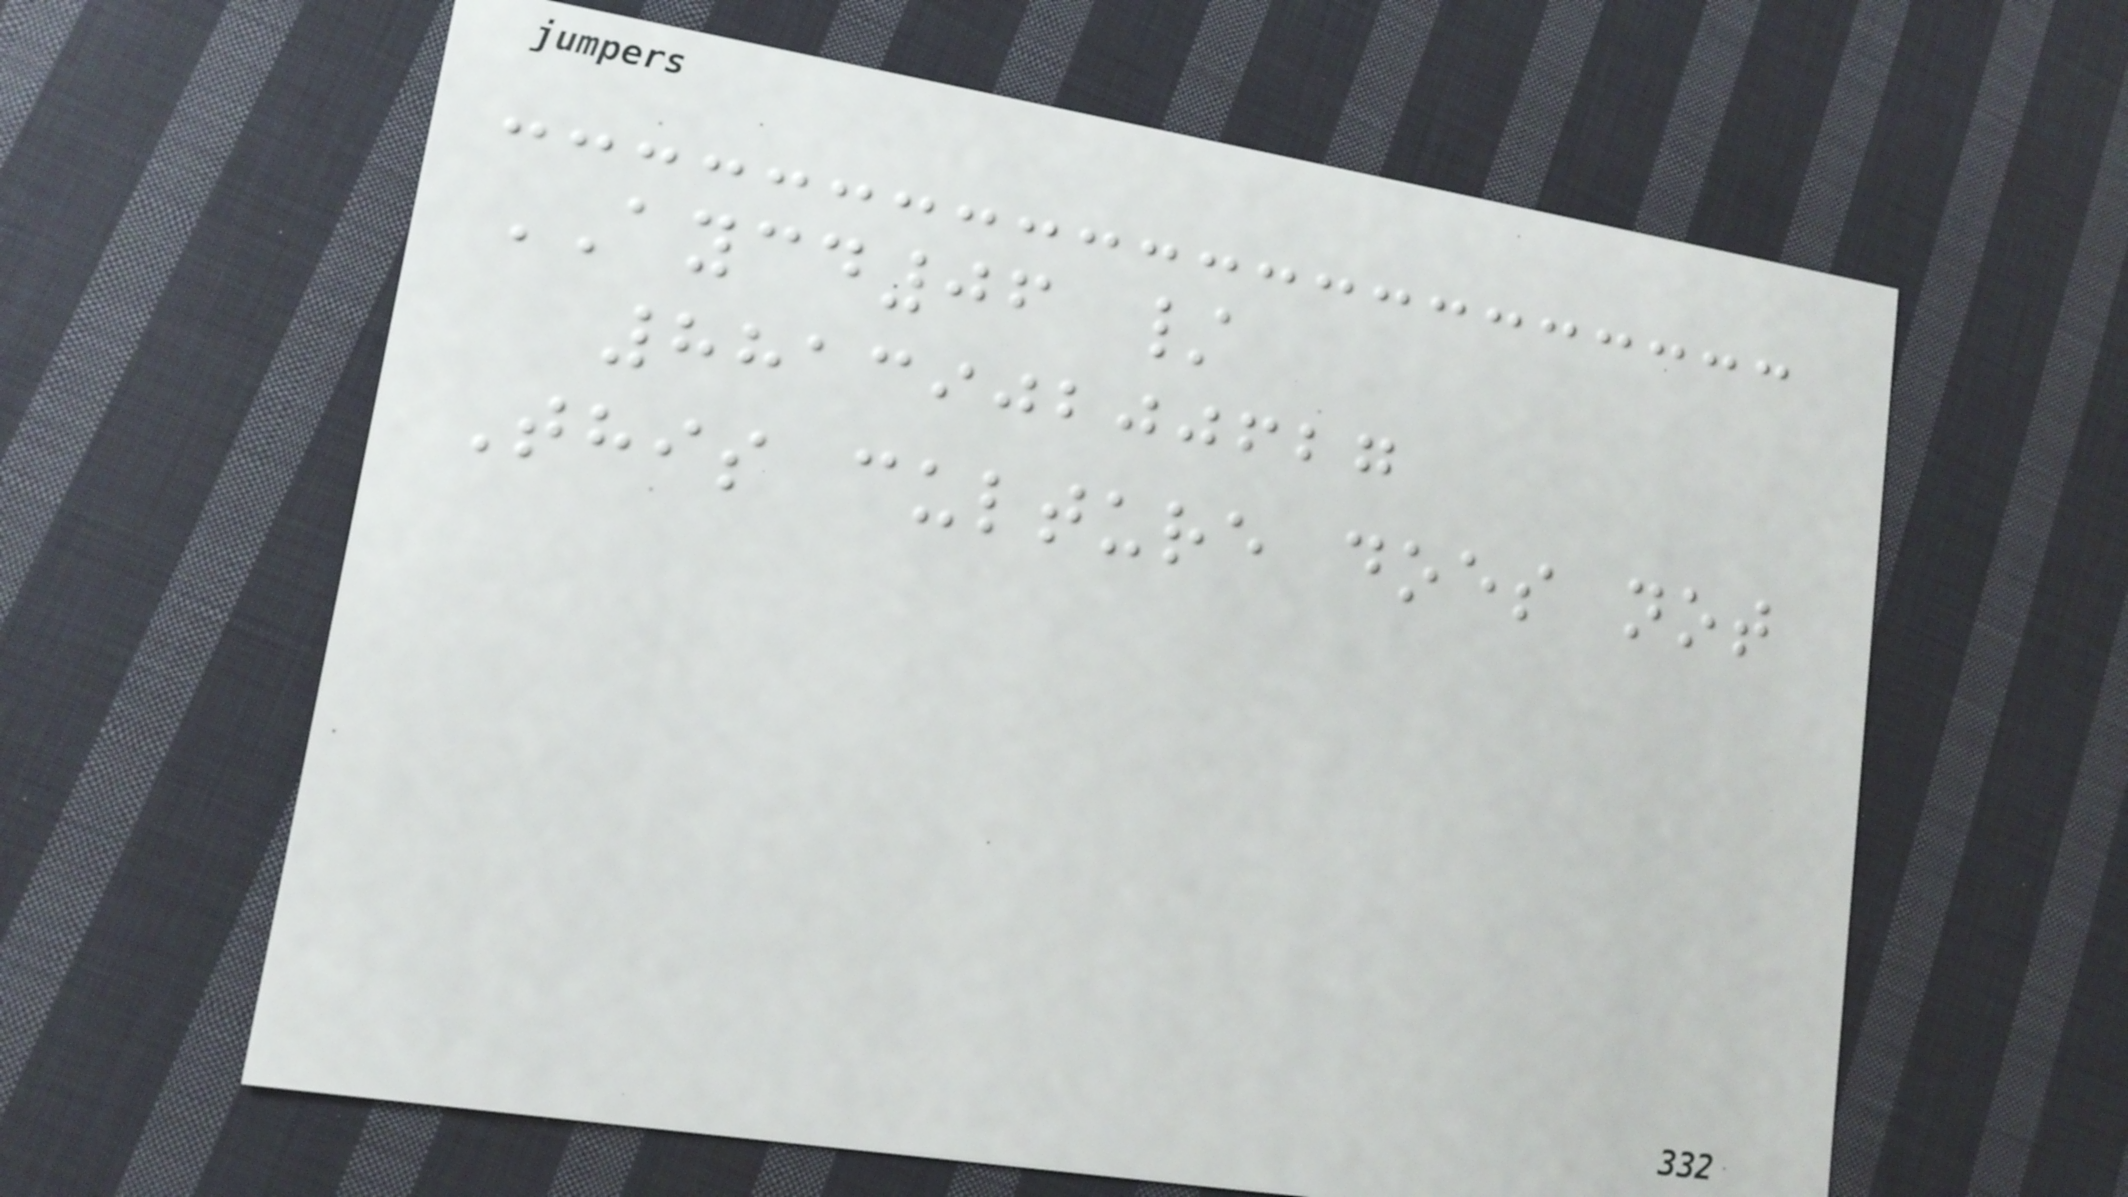AYCD06 /
881390200627
This culture does not
